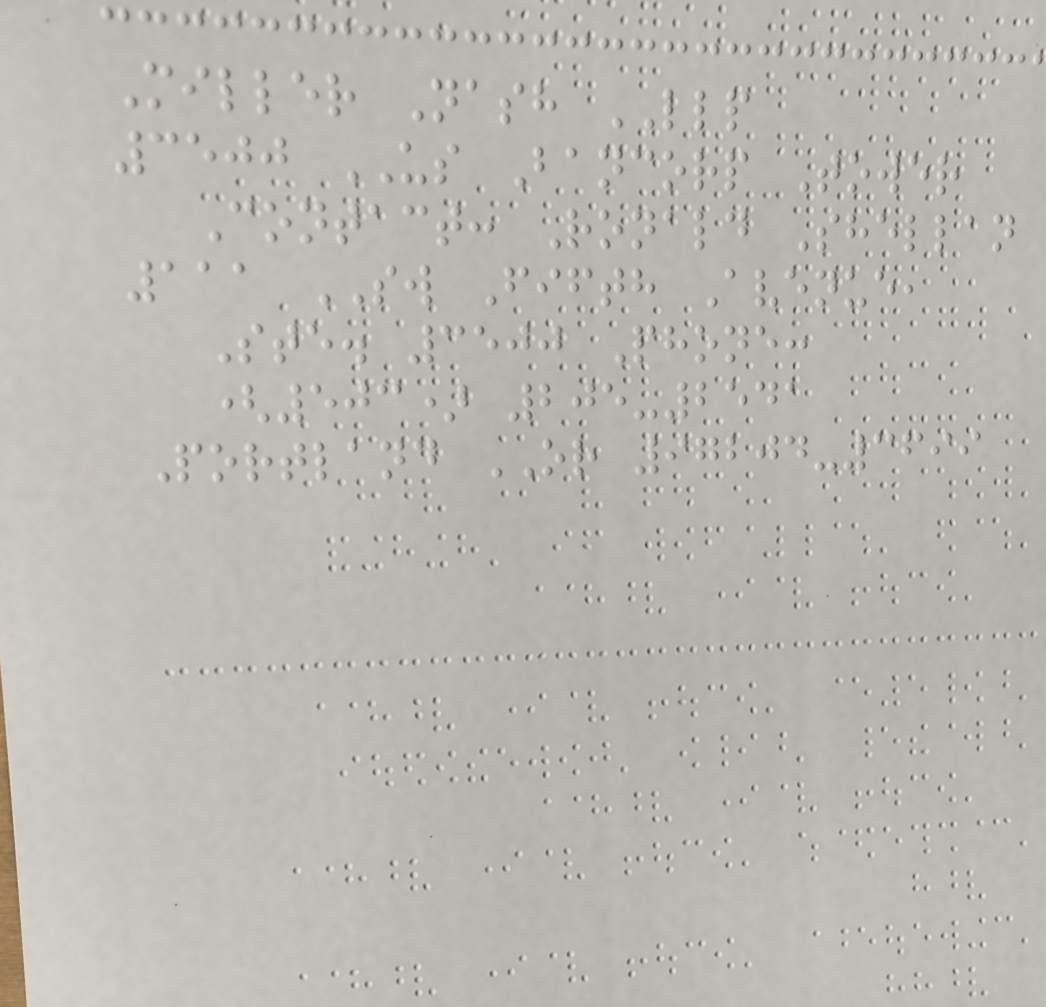Miller Nash LLP
3500 US Bancorp Tower
Contact: Ronald Shellan
111 SW Fifth Avenue,
Ste. 3500 Phone:
(503) 205-2541
Portland OR 97204-3699
